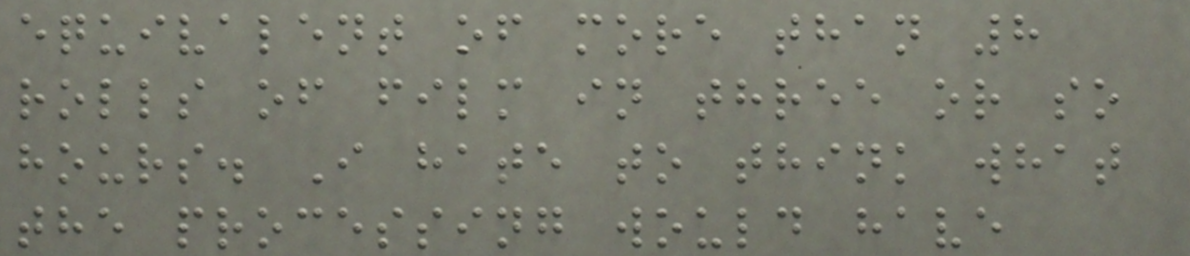equivalent of more than 8
rolls of film in three or so
hours. I hate to think what
the processing would have
